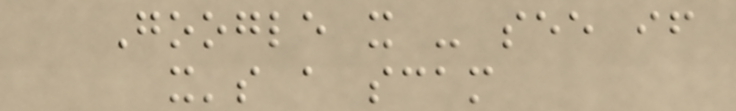Google it - see if
it's a scam
